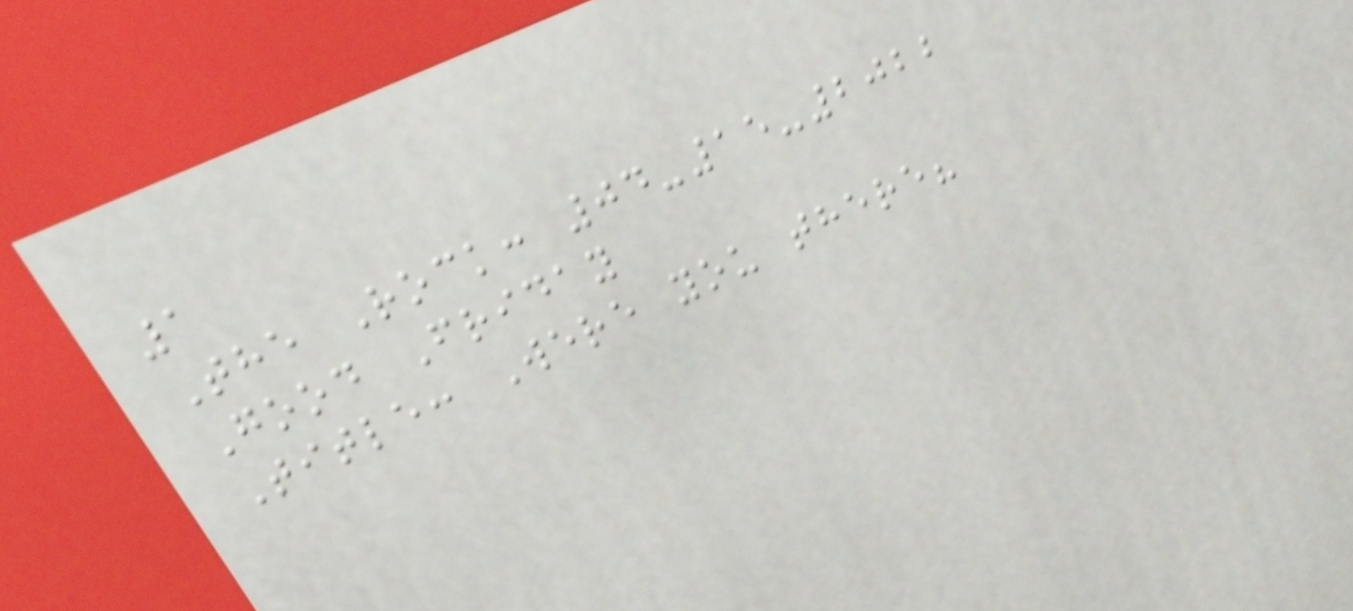1
The Rock: 04-15-2022
Good Friday
Title: Were you there?
